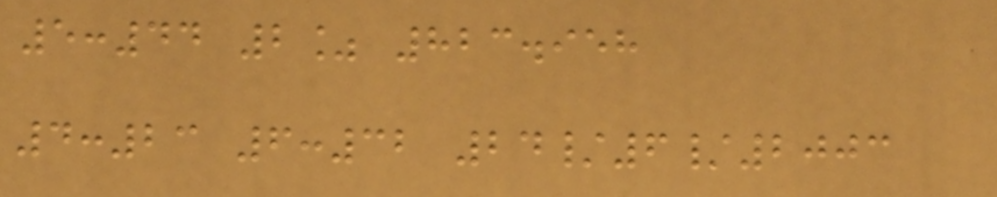5:44 2% 823.958
4:23 6:32 24/6/2003
